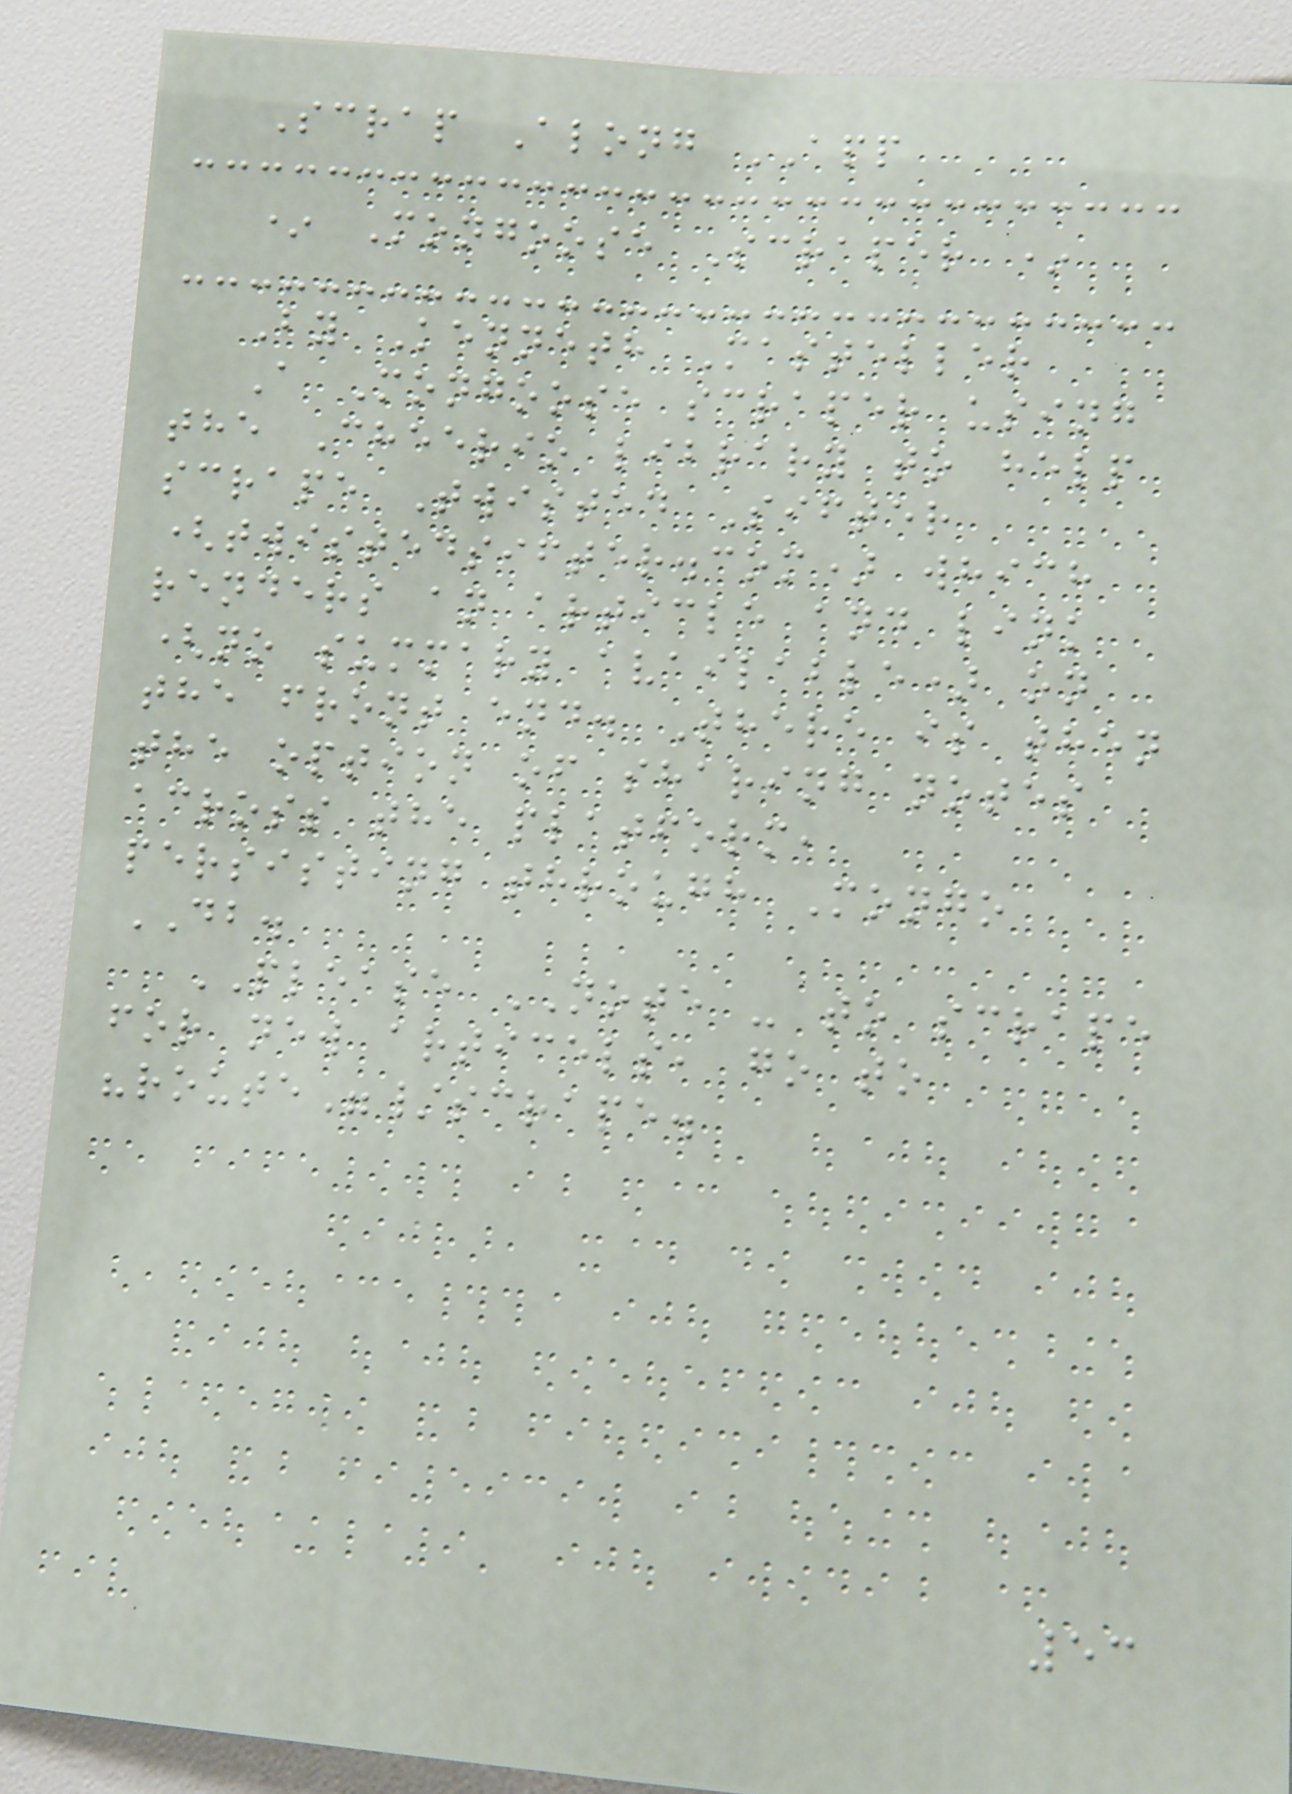Scrap Along APP
* Mongoose Scraper *
By Kenneth Masteller
A Mongoose scraper using
the Cheerio library to help
scrape Twisted Sifter
(twistedsifter.com) which
renders an article and link
(no summary available) on
the front end. There is then
the option of sharing notes
across the platform,
persisting through Mongo
DB.
PLEASE NOTE - to scrape
for new articels, go to
"route"/scrape.
53
